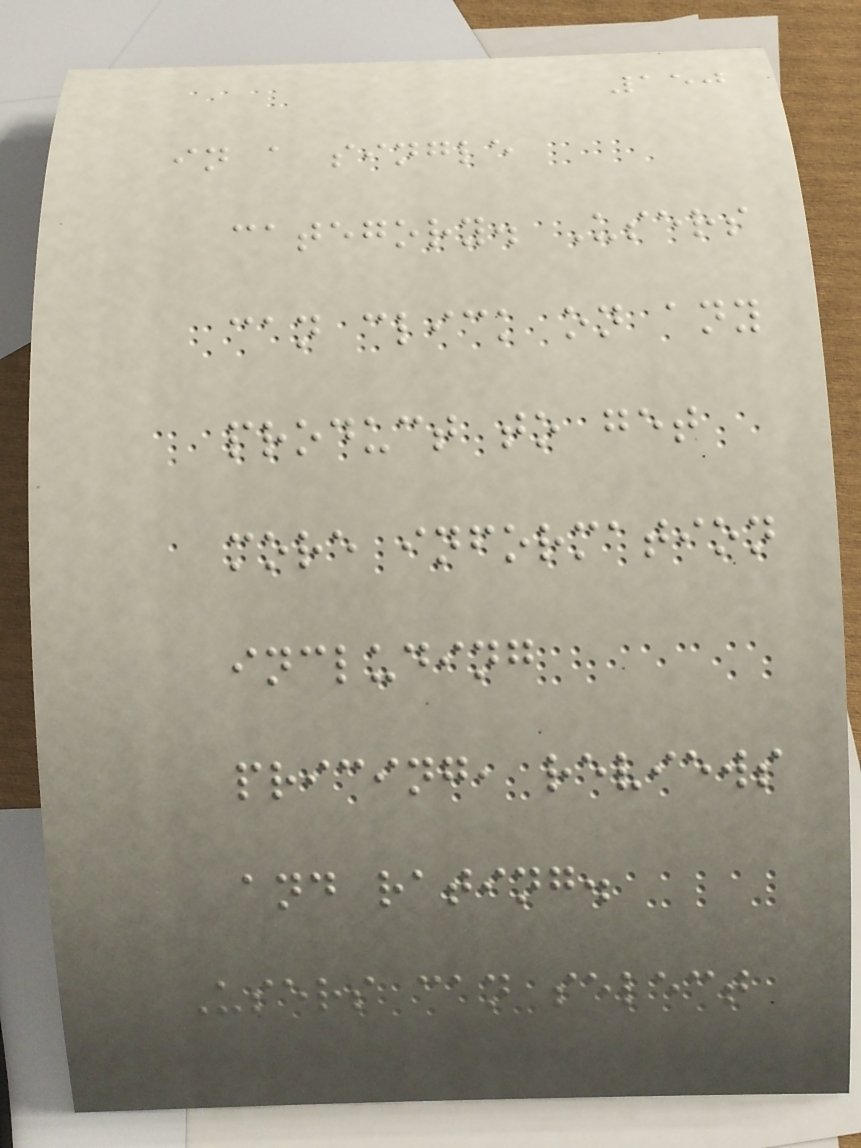150
in a single
category. Users
can click on any
product to get
more information
including
pricing, reviews
and rating.
Users can select
